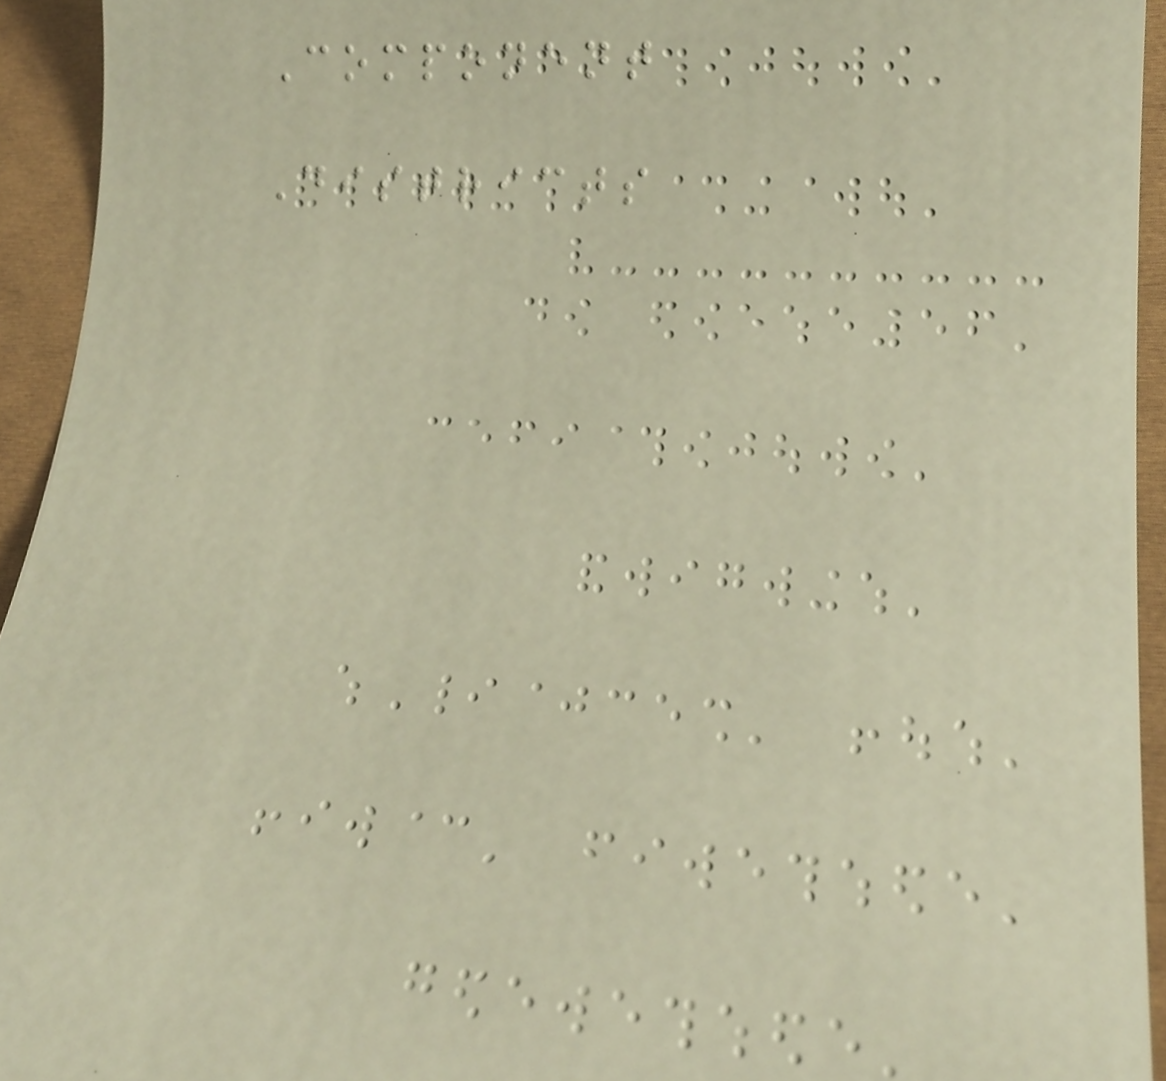Component
Districts
